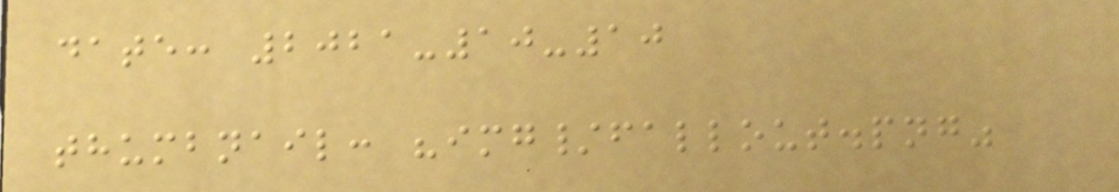date: 2021-10-10
thumbnail: "img/fallout.png"
